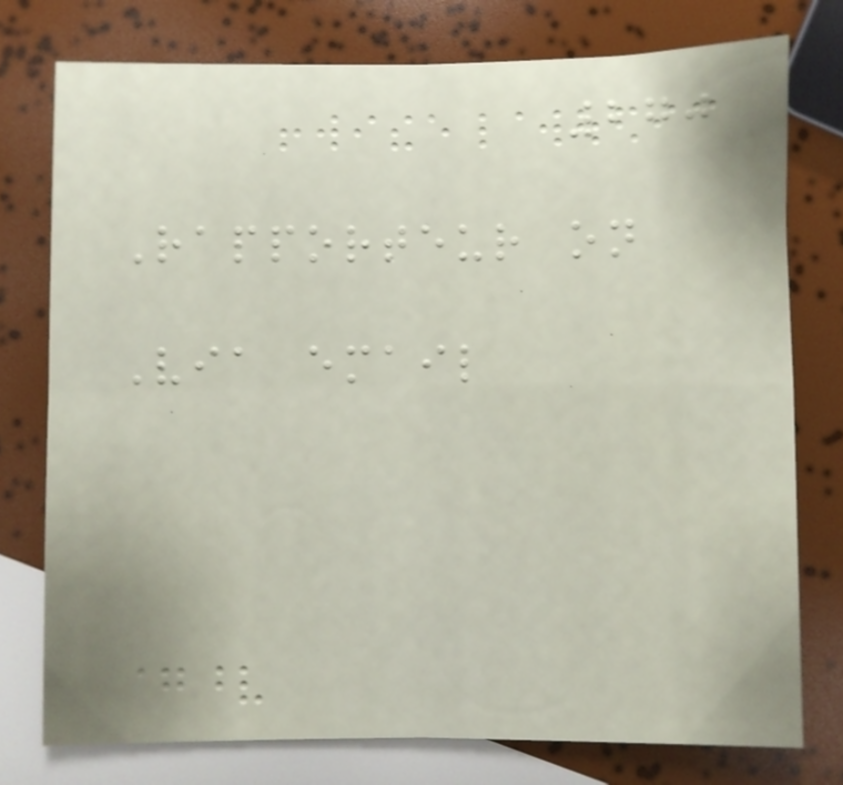270
Rapporteur on
Via email
